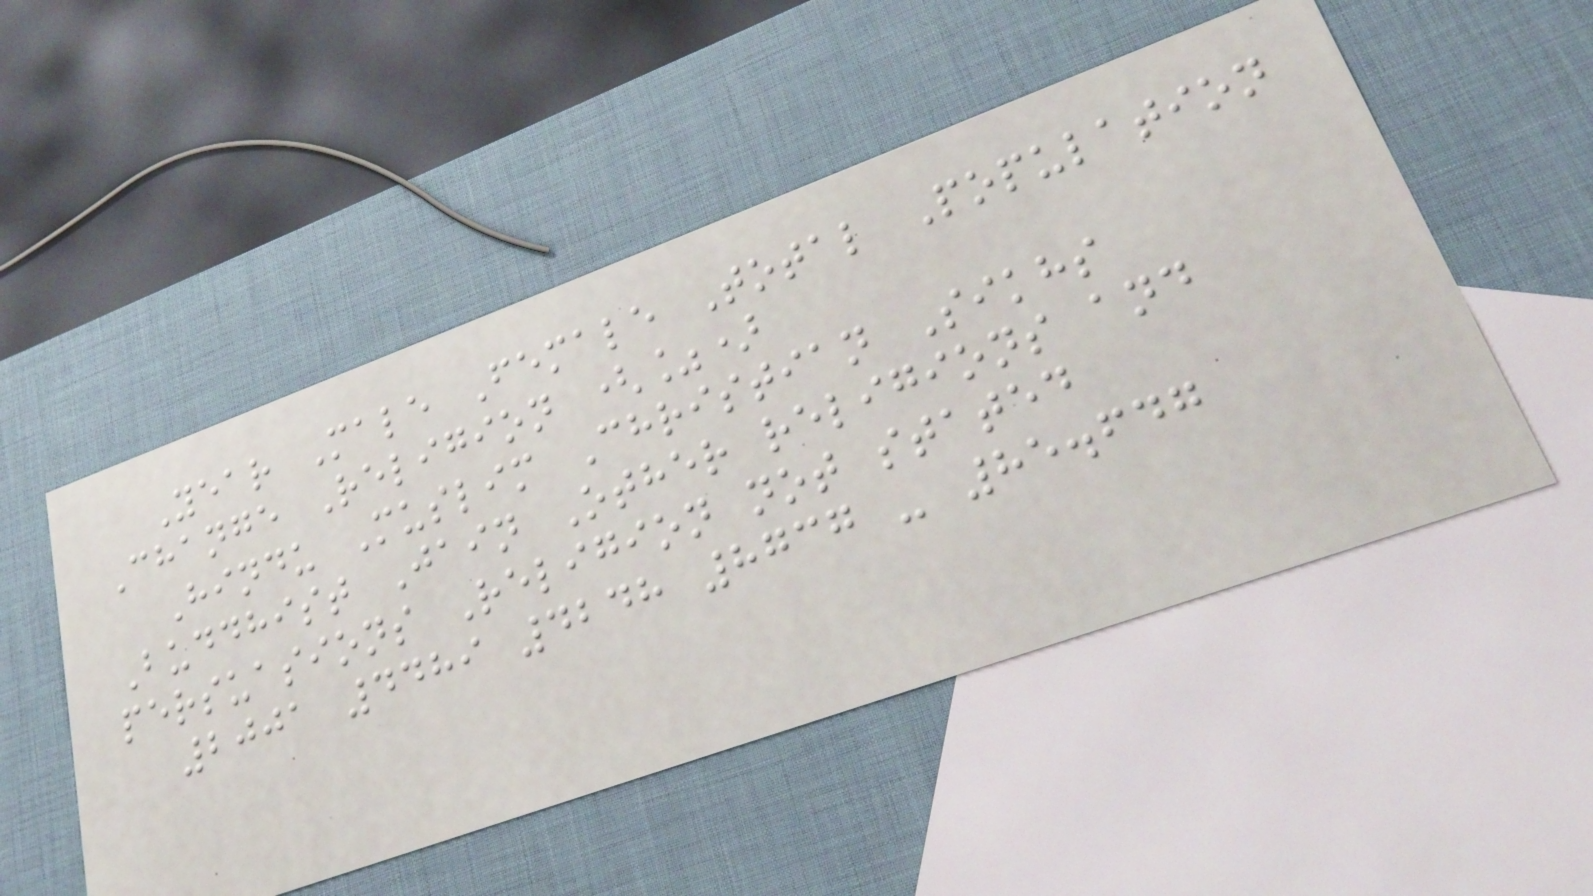Year Male Female Total Population
Change Religion (%)
Hindu Muslim Christian Sikhs
Buddhist Jain Other religions and
persuasions Religion not stated
2001 4489 4248 8737 - 85.647
